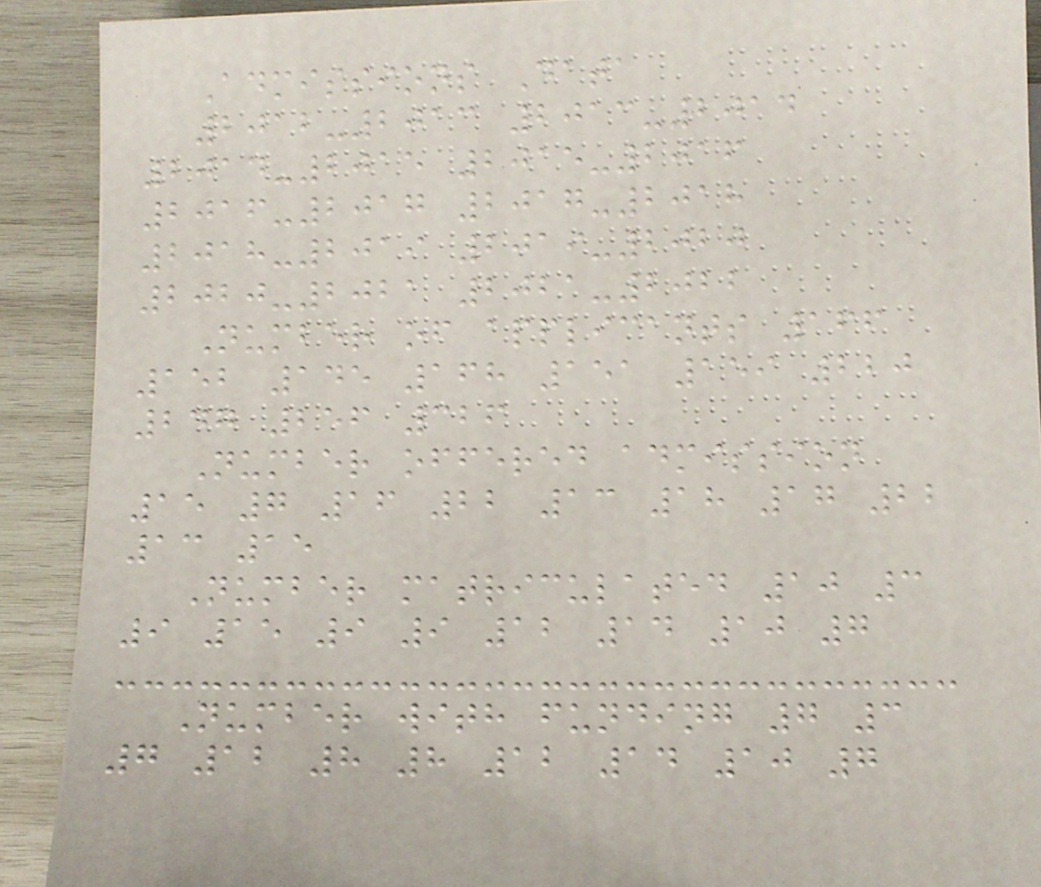Admissions Data
2012-2013 2013-2014
2014-2015 2015-2016
2016-2017 2017-2018
2018-2019 2019-2020
2020-2021 2021-2022
Number of applicants 166
152 145 168 151 159 220
247 256 326
Number offered admission
15 7 16 22 13 18 17 22
13 15
Number matriculated 10 3
9 15 9 9 12 14 10 7
Number with funding 7 3
7 12 8 8 12 14 10 7
